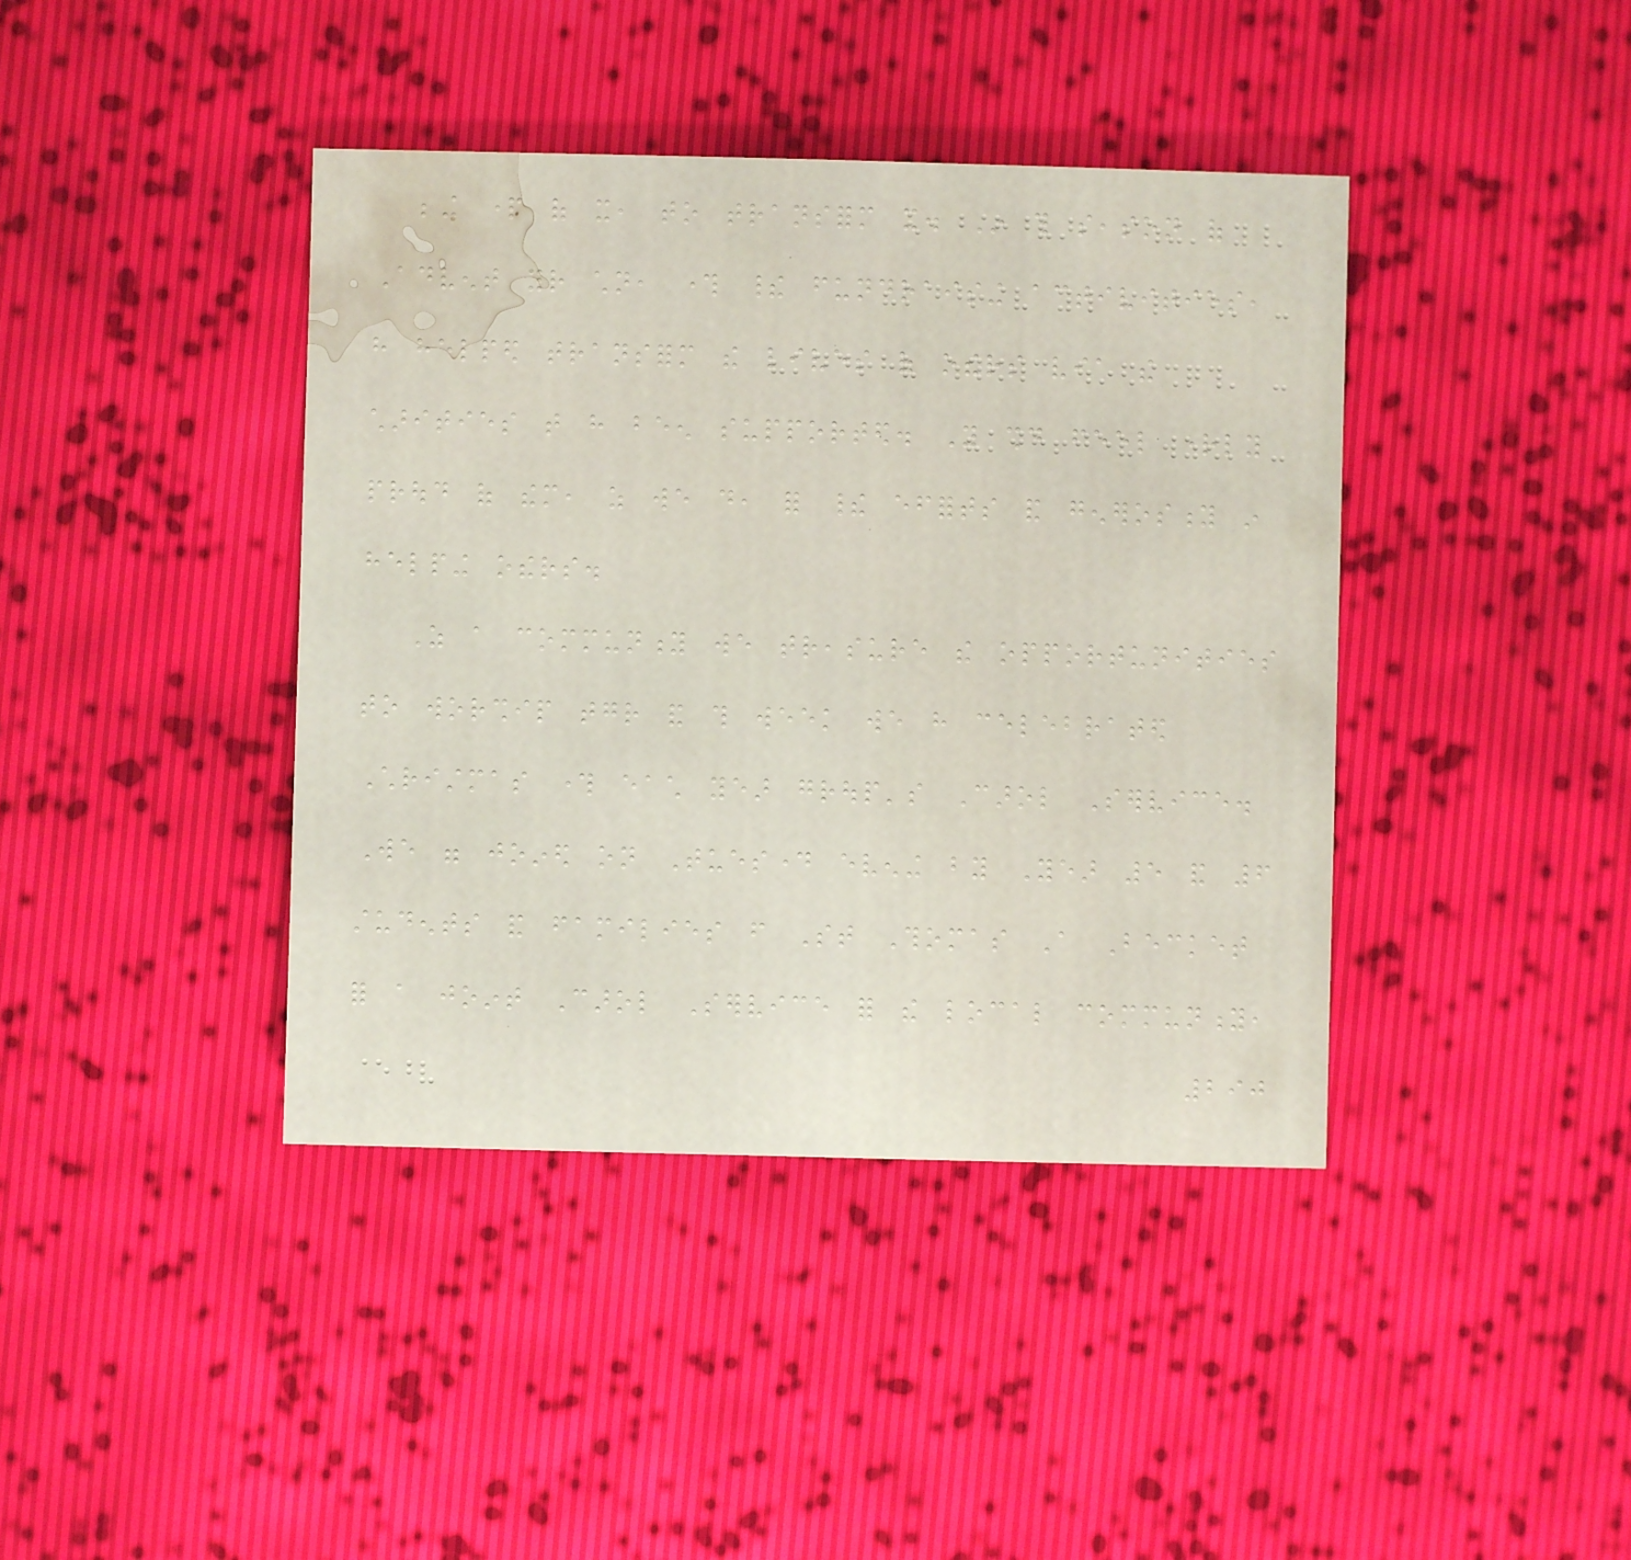being part of it, to transform it. In this season of
Advent your children, through their fundraising activities,
have helped transform the lives of others via the
charities that have been supported. You should feel rightly
proud of them, as we do, for their efforts and generosity in
helping others.
As a community we treasure the opportunities
to worship together and this week we have celebrated
Christmas through each year group's Carol Service.
We were joined on Tuesday evening by Year 5 and 6
students and families from St Thomas A Becket
for a joint Carol Service for the local community,
290
